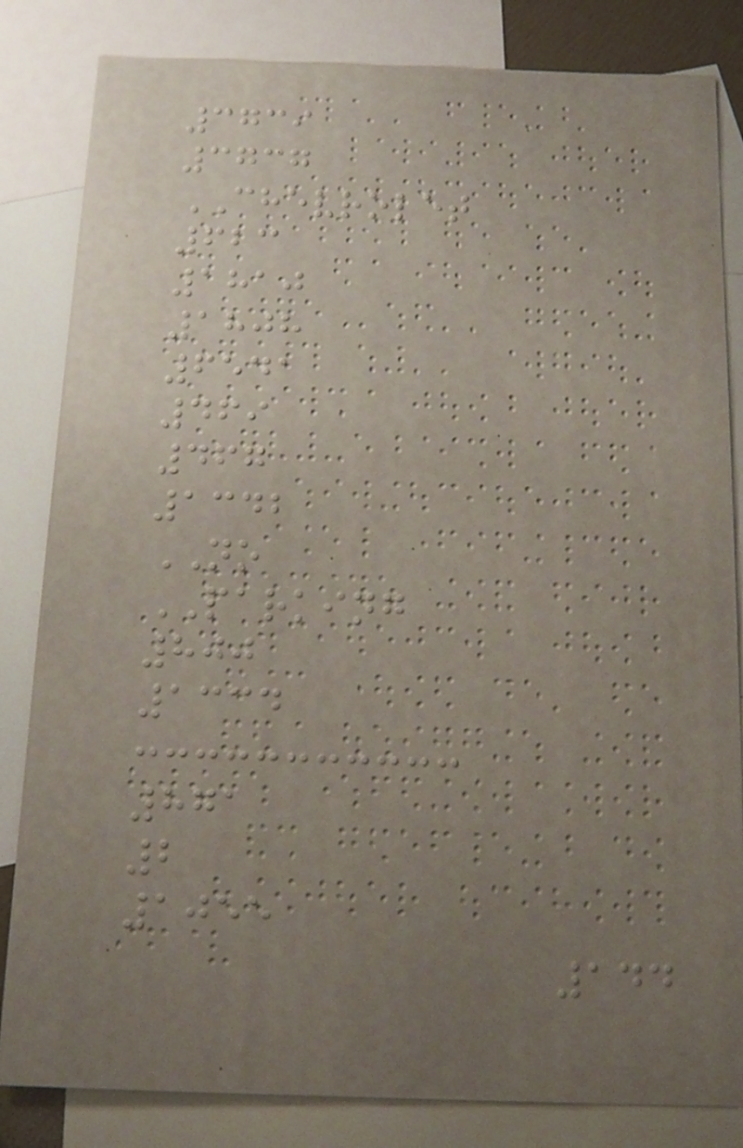3739
3737
CHEVROLET
623
1810
1808
6541
469
467
1342
NO
PARKING
800
1334
871
2
1055
144
